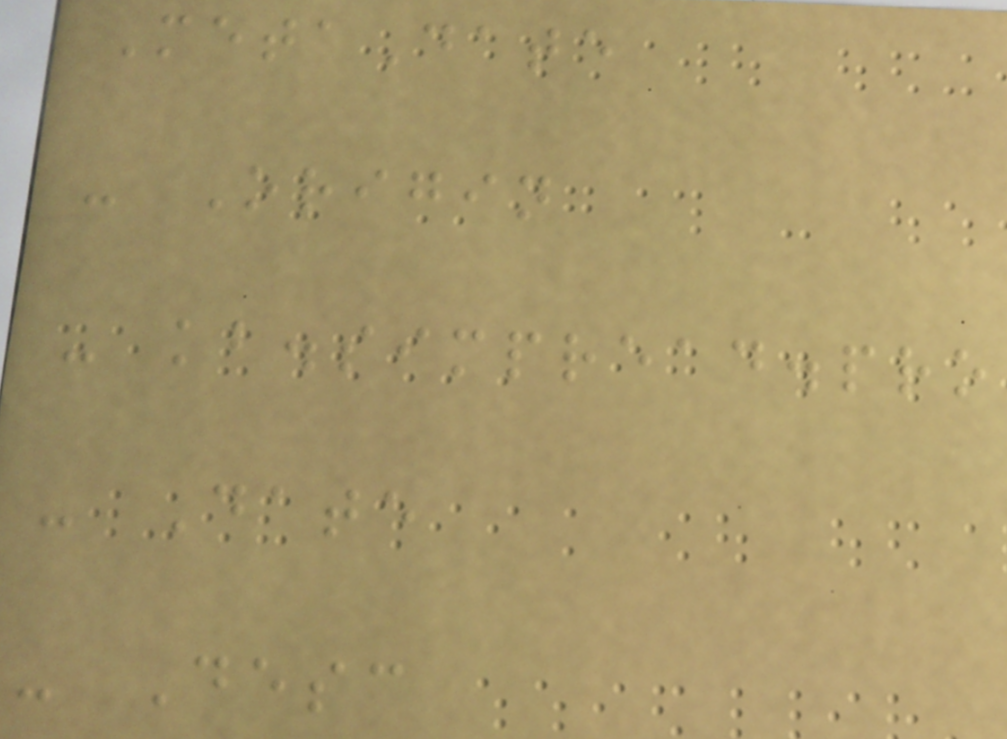MetaDate
- Origin
- kb.simpread.pro
- Date
- Desc
